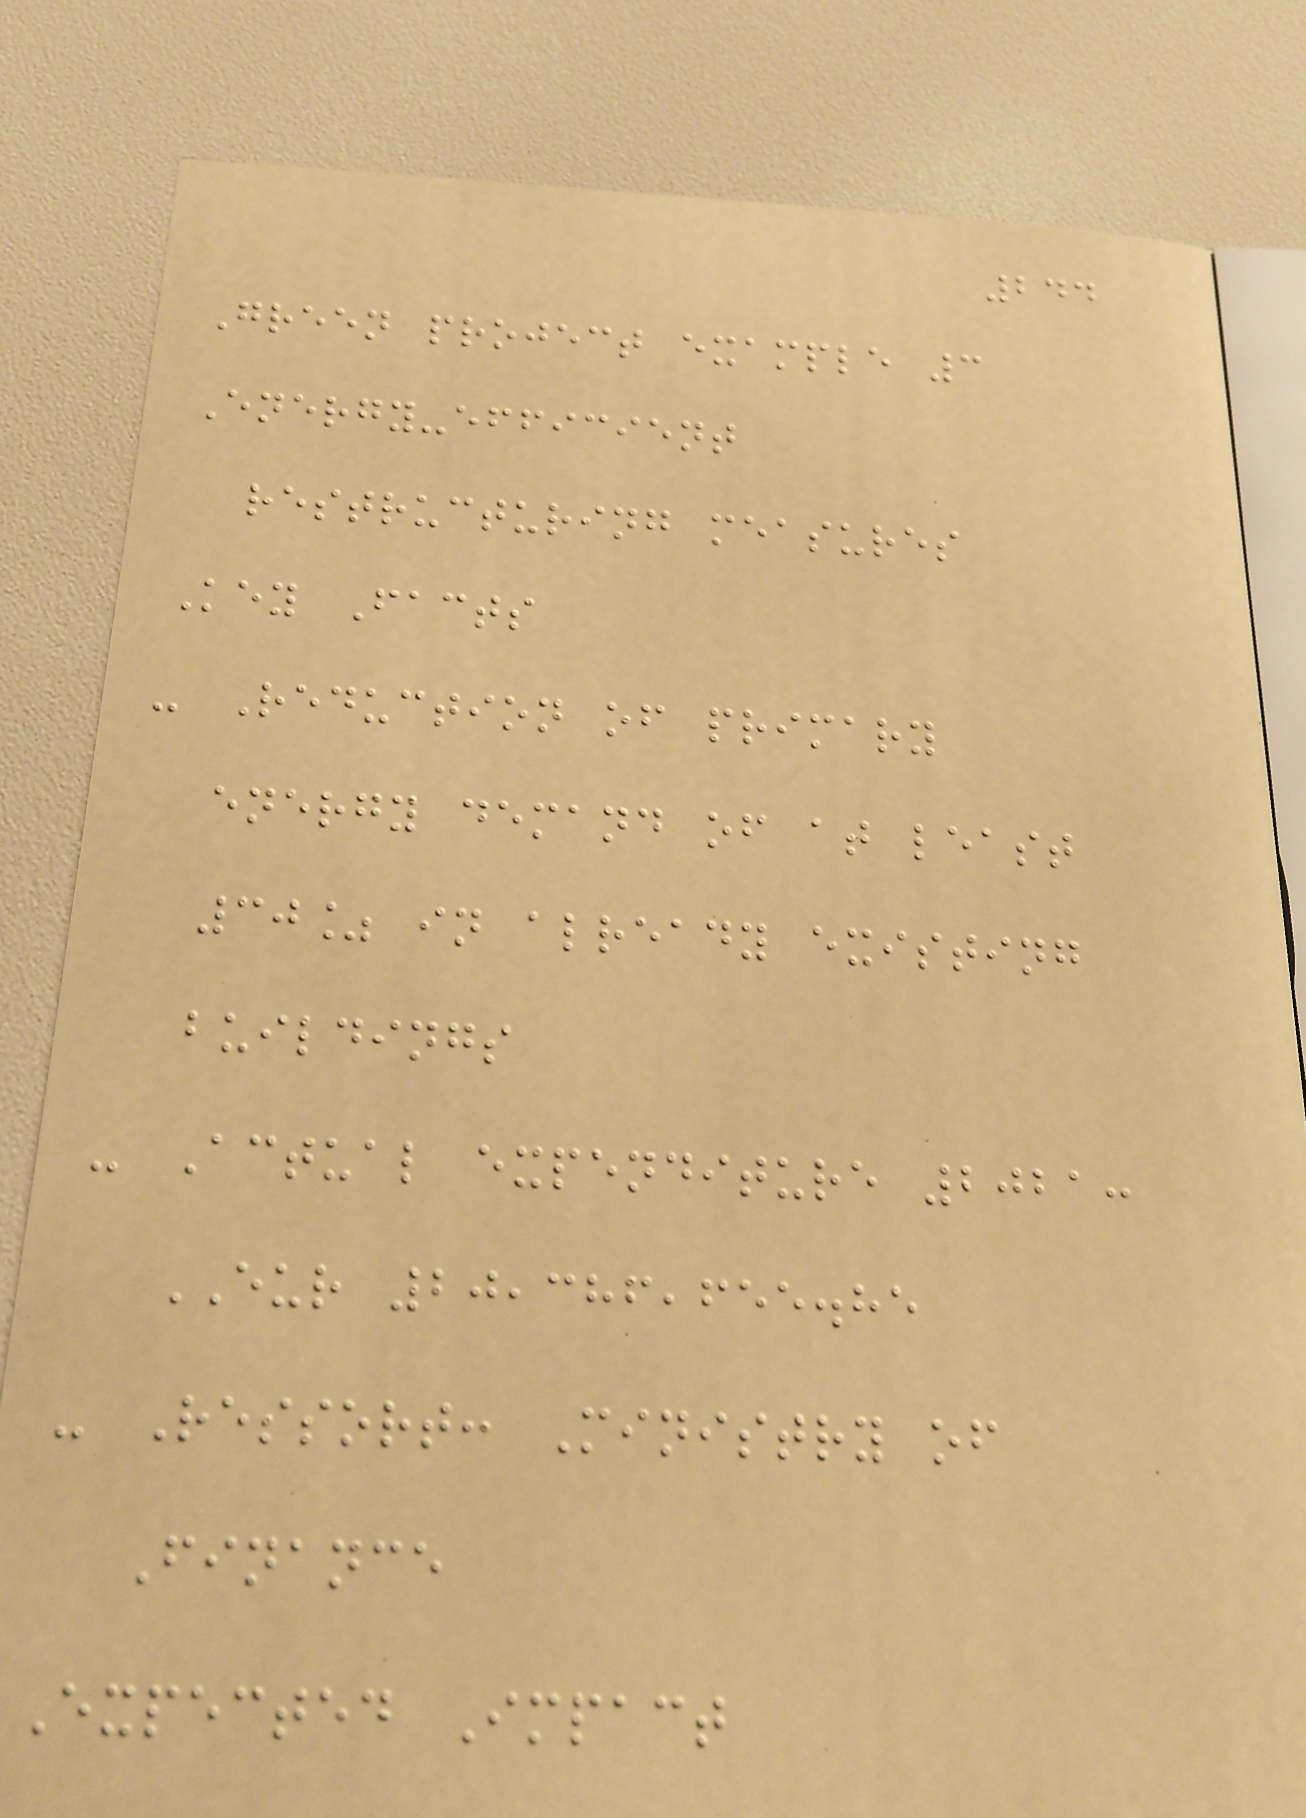244
Green project example 3
Energy-efficient
restructuring measures
Key Facts
- Reduction of primary
energy demand of at least
30% in already existing
buildings
- Actual expenditure 2021:
EUR 20,386,655.85
- Ressort: Ministry of
Finance
Expected Impact
